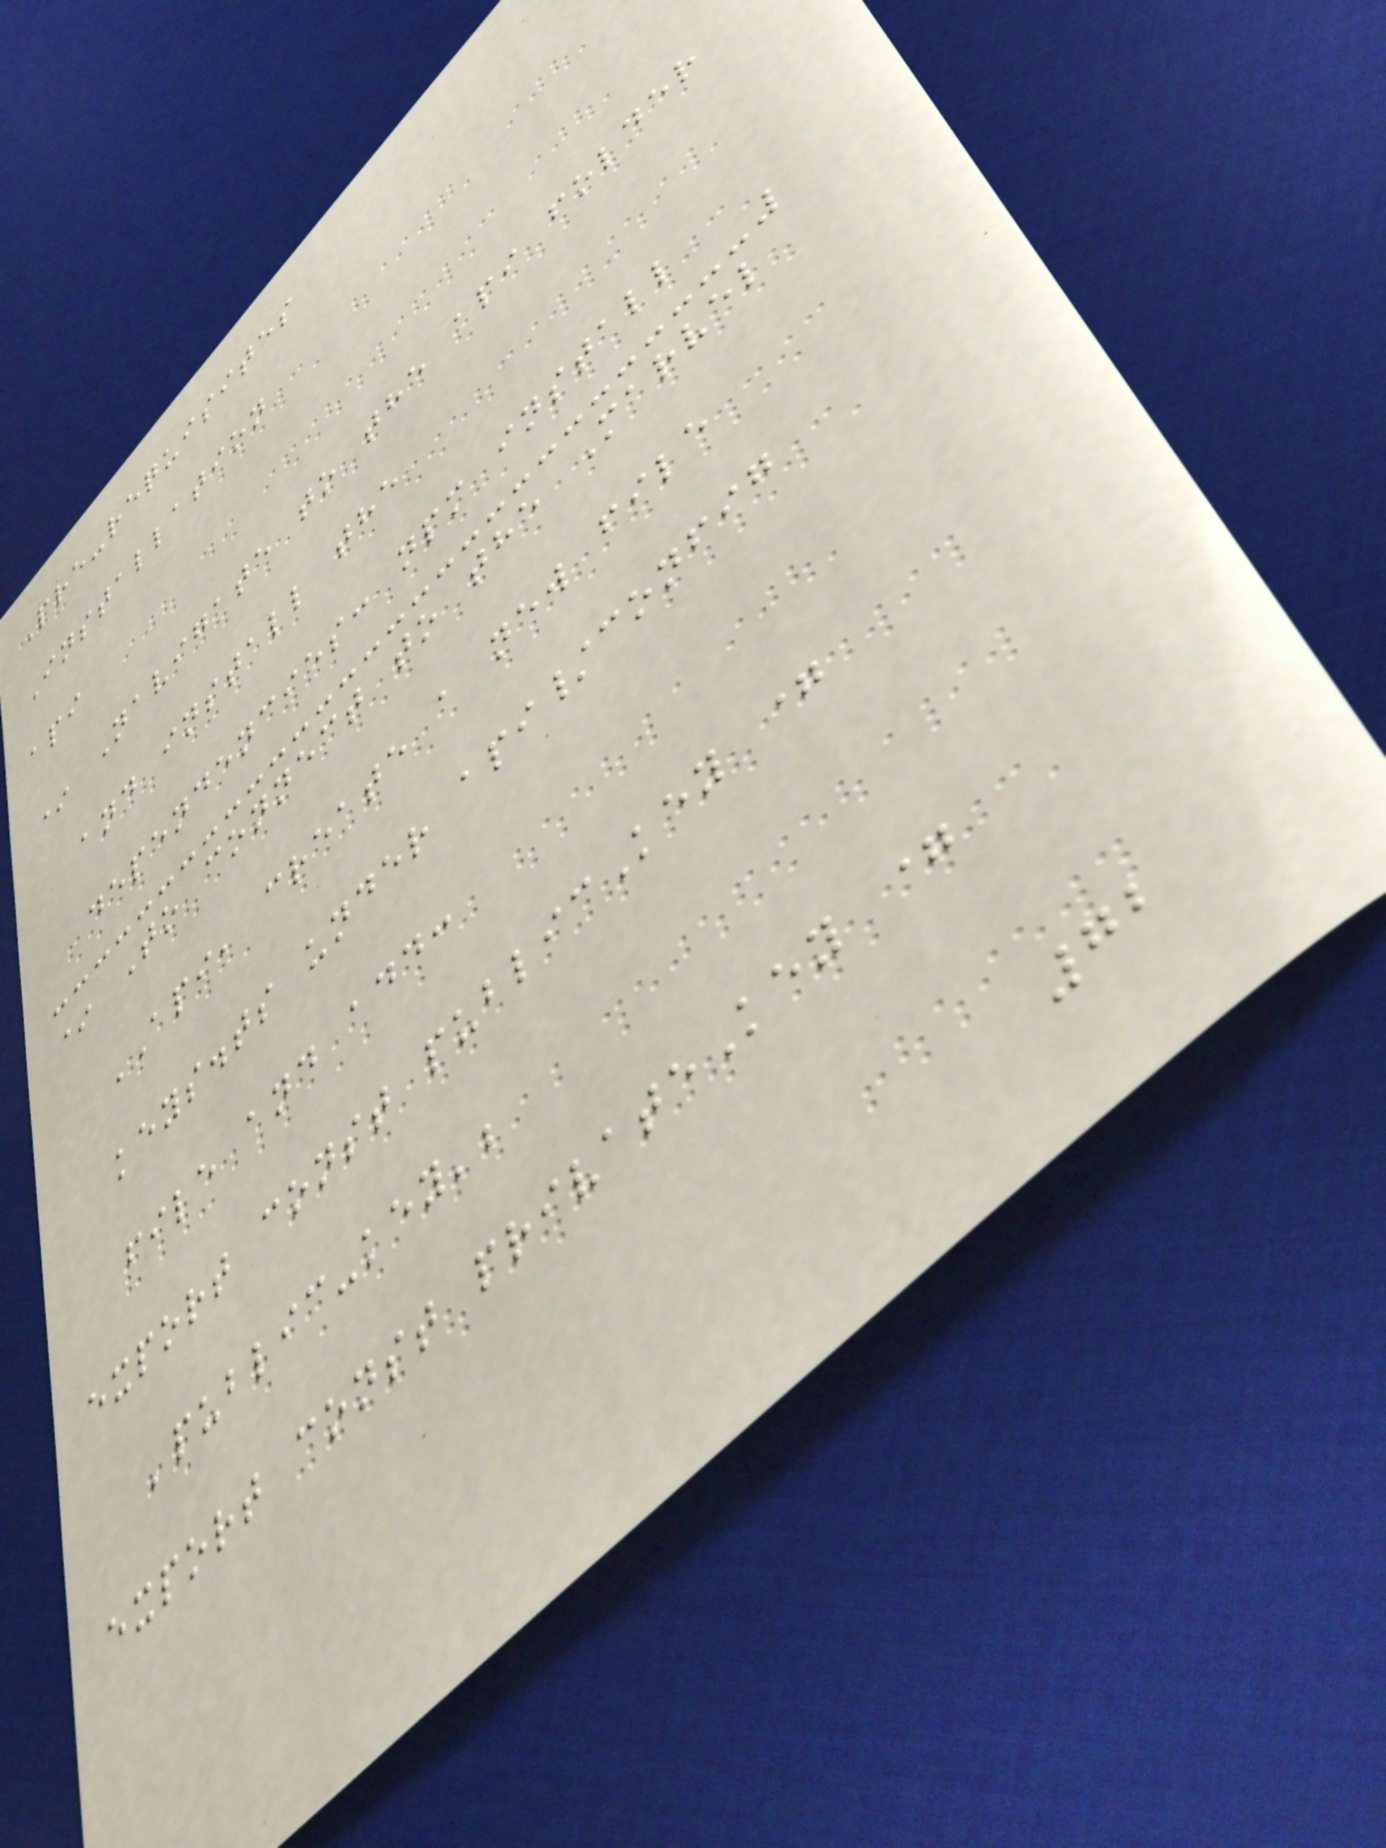Pre-requisites
Installation
api
* Navigate to the api folder
and install the
dependencies: npm install
* To connect to the Marvel
API, create a new file
keys.ts under api/config
file and add:
export const publicKey =
'public-key';
export const privateKey =
72
